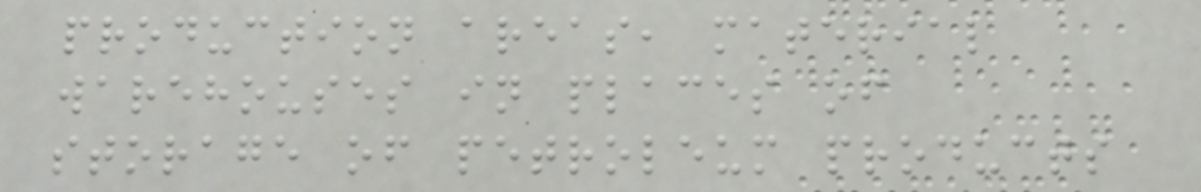production areas, material
warehouses in places of
storage of petroleum products
